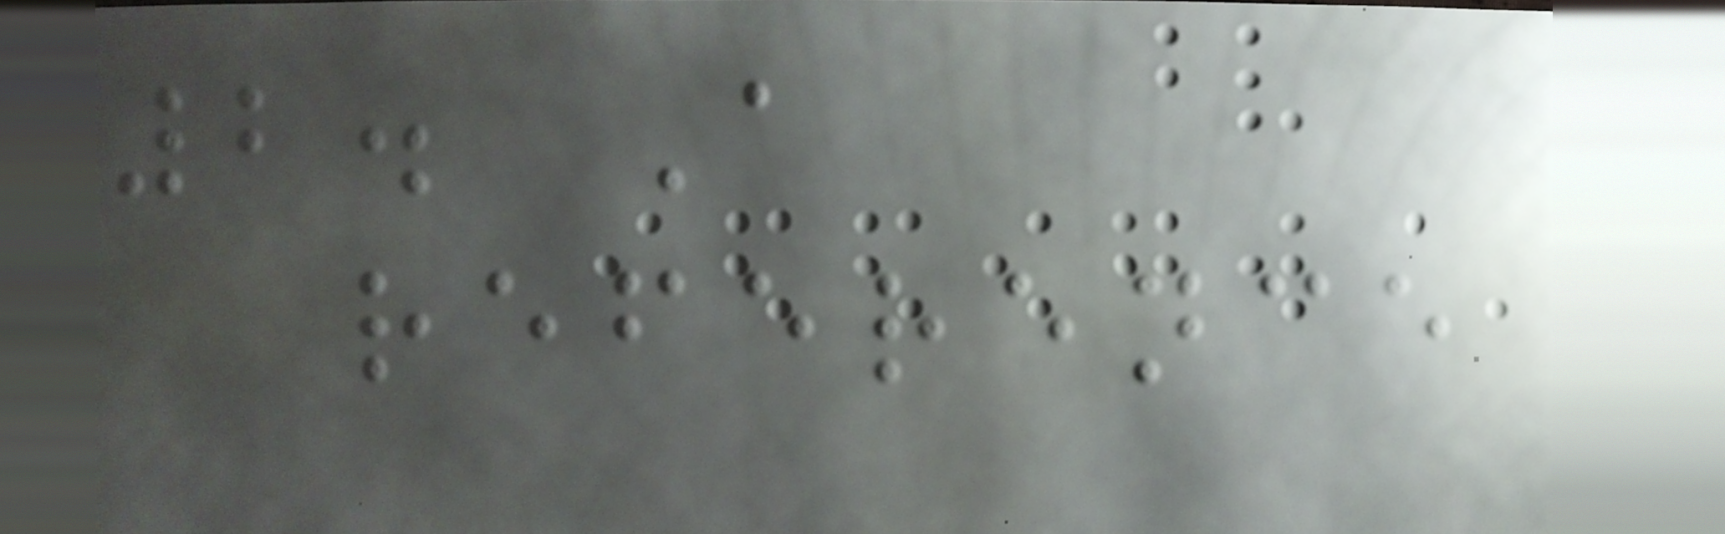2. A
reference
